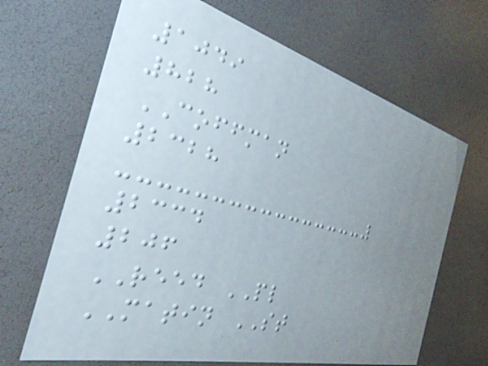1049
828
COFFMAN
2328
2334
206
REED PL
MATIN ST
